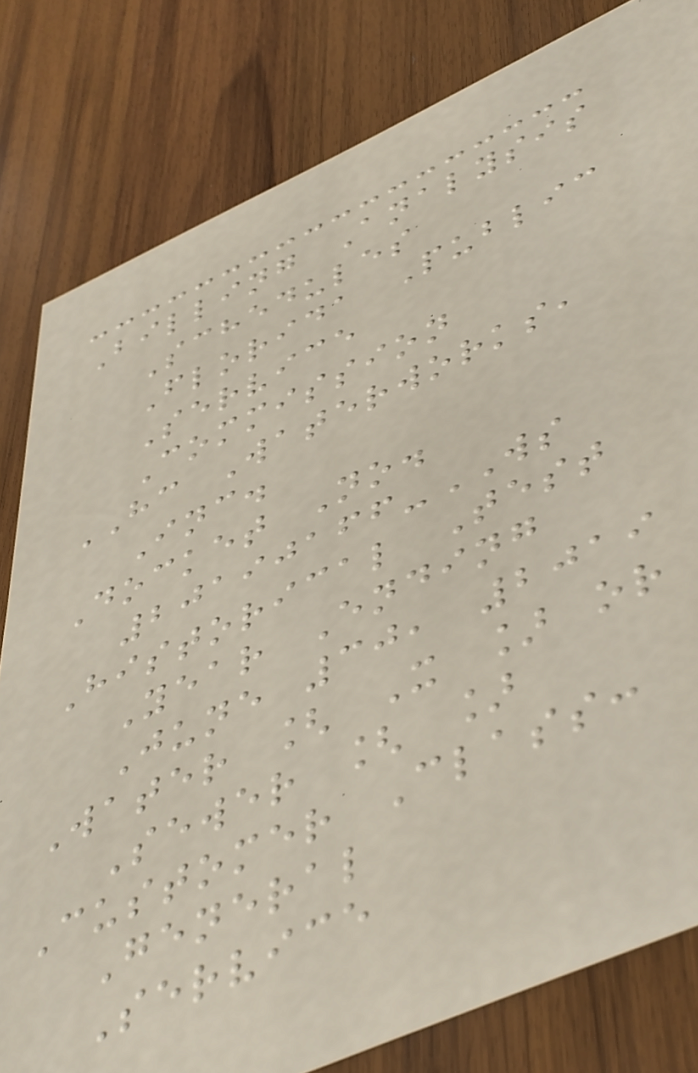Billing Analysis
Schedules
Florida Public
Service
Commission
HC Waterworks,
Inc.
Docket No.
20190166-WS
Historical Test
Year Ending
June 30, 2019
Water [ X ] or
Sewer [ ]
Customer Class:
General
Service
